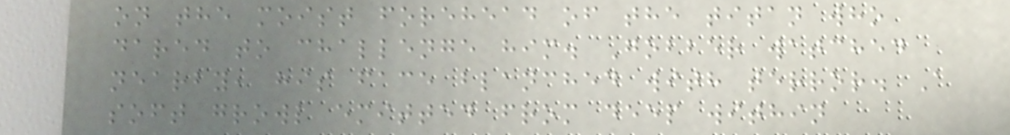on the moist forehead of the titan who
dared to challenge him. Gobber watched
nearby, his face blanched with terror. A
soft growl emitted from deep within
